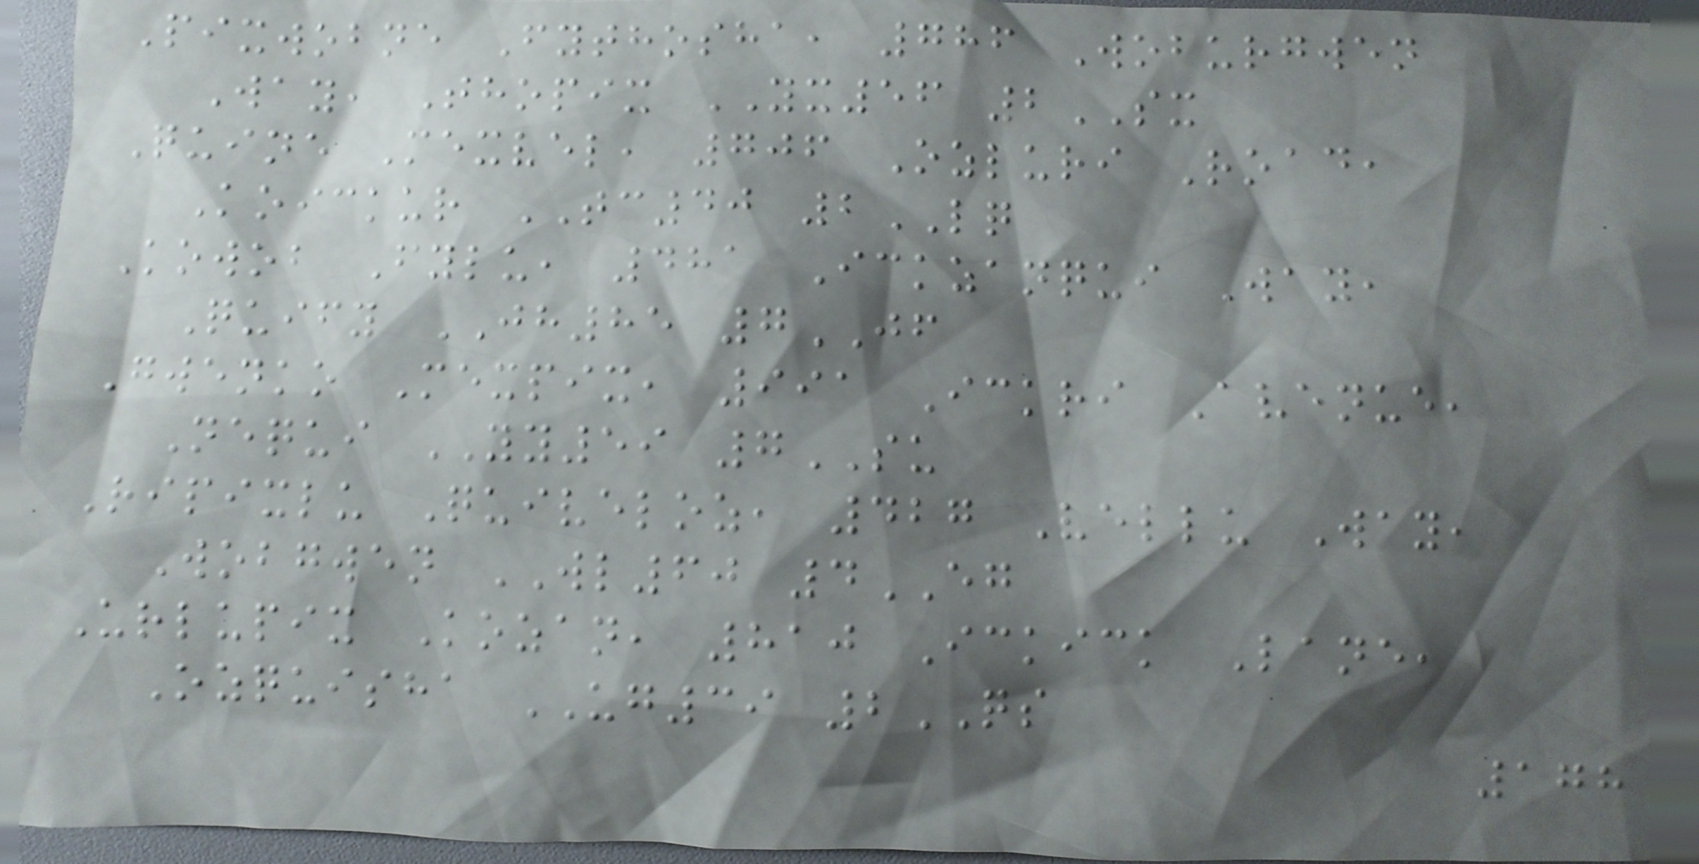Pixwobne Fythosha, 786 Woburgwen
Way, Thopix YX56 2SX
Quine Mexvel, 706 Ozluri Road,
Koickur TC40 2LQ
Kowob Fylu, 481 Ickzanqui Way,
Quify JH85 7JF
Gwenko Mexpix, 991 Ickri Avenue,
Nequi YY59 7SU
Ripixlu Quiveloz, 427 Vellu Way,
Wobgwen WL60 4EG
Urlupix Kozan, 810 Ickick Lane,
Ozquisha UG39 2QS
178
